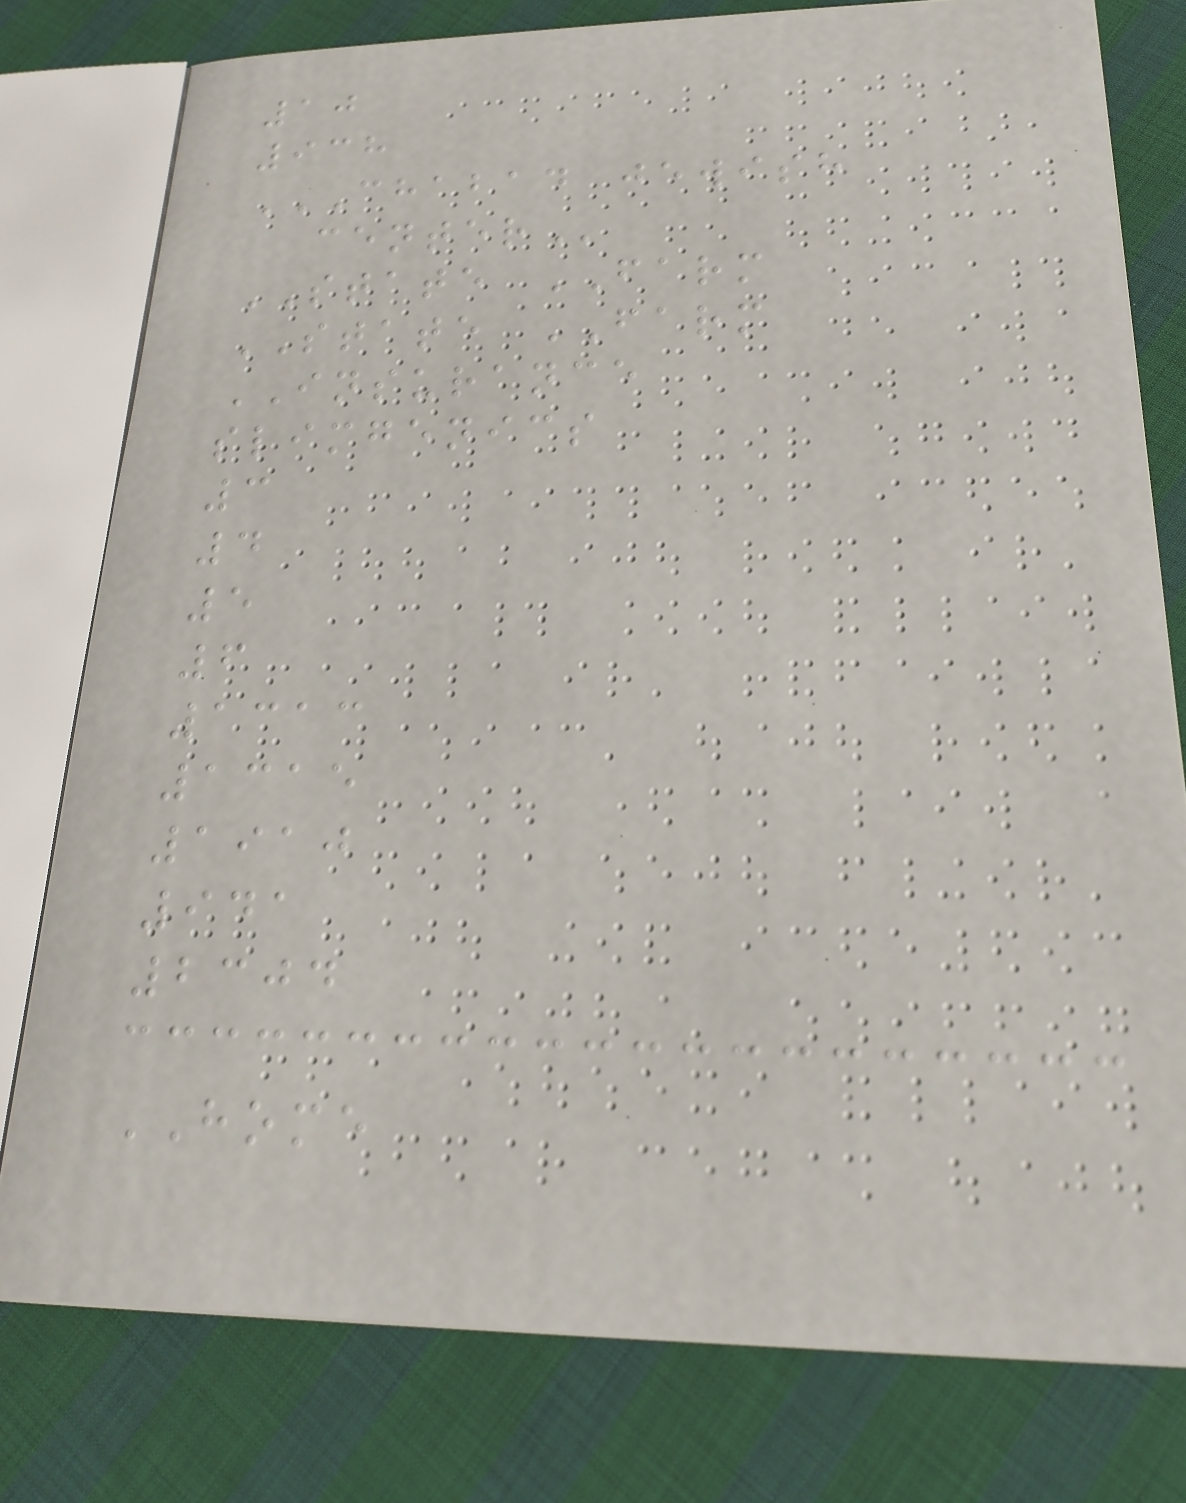10
938
CHABAD JEWISH
CENTER
STATE FARM
STATE FARM
INSURANCE
slimgenics
3
4
5
6
1313
1315
1910
941
2304
HOME
